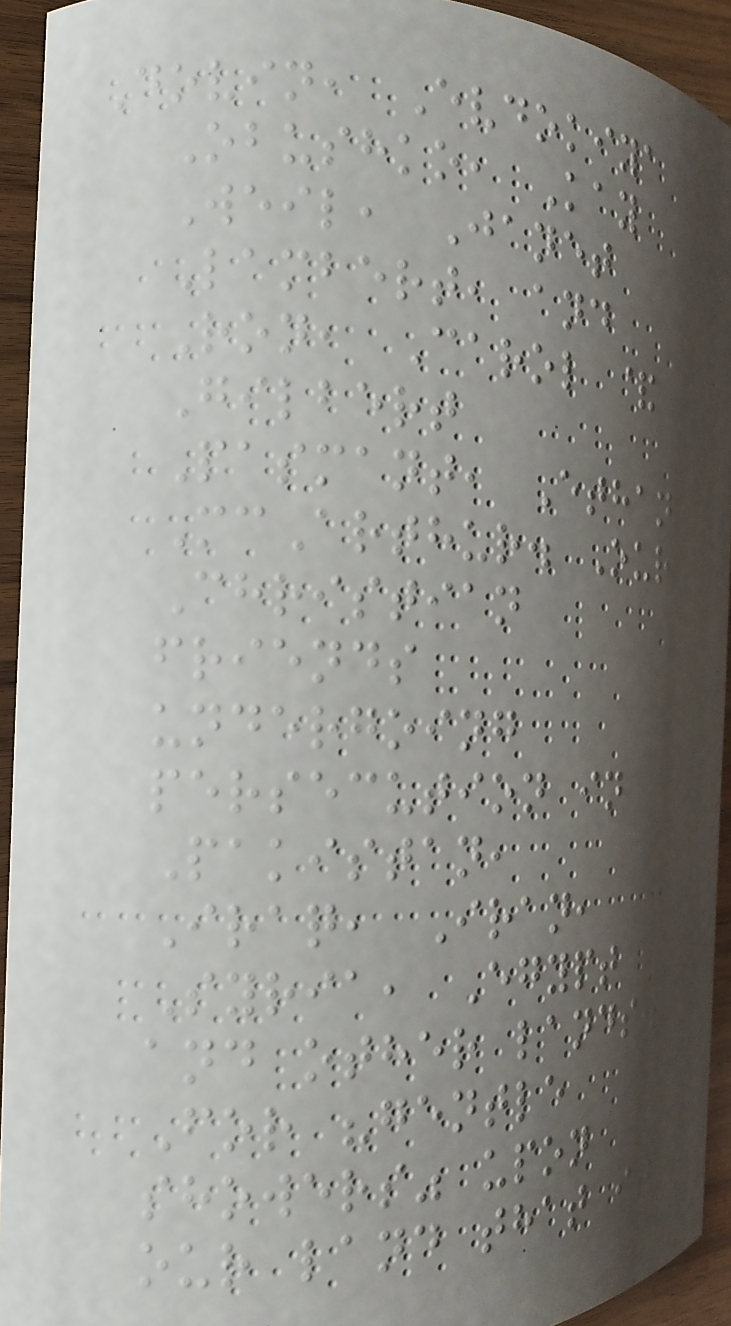Dovin, Evdokiya
Obushko, Kay
Weil, Janet
Lambert, and
Ron, Carol &
Gilbert
Pasmant, Ethan
McArthur. Our
Christian
friends
undergoing
persecution in
Pakistan,
Iraq, Iran,
Syria, Egypt
and other lands.
For "gentle
showers" upon
our land that it
